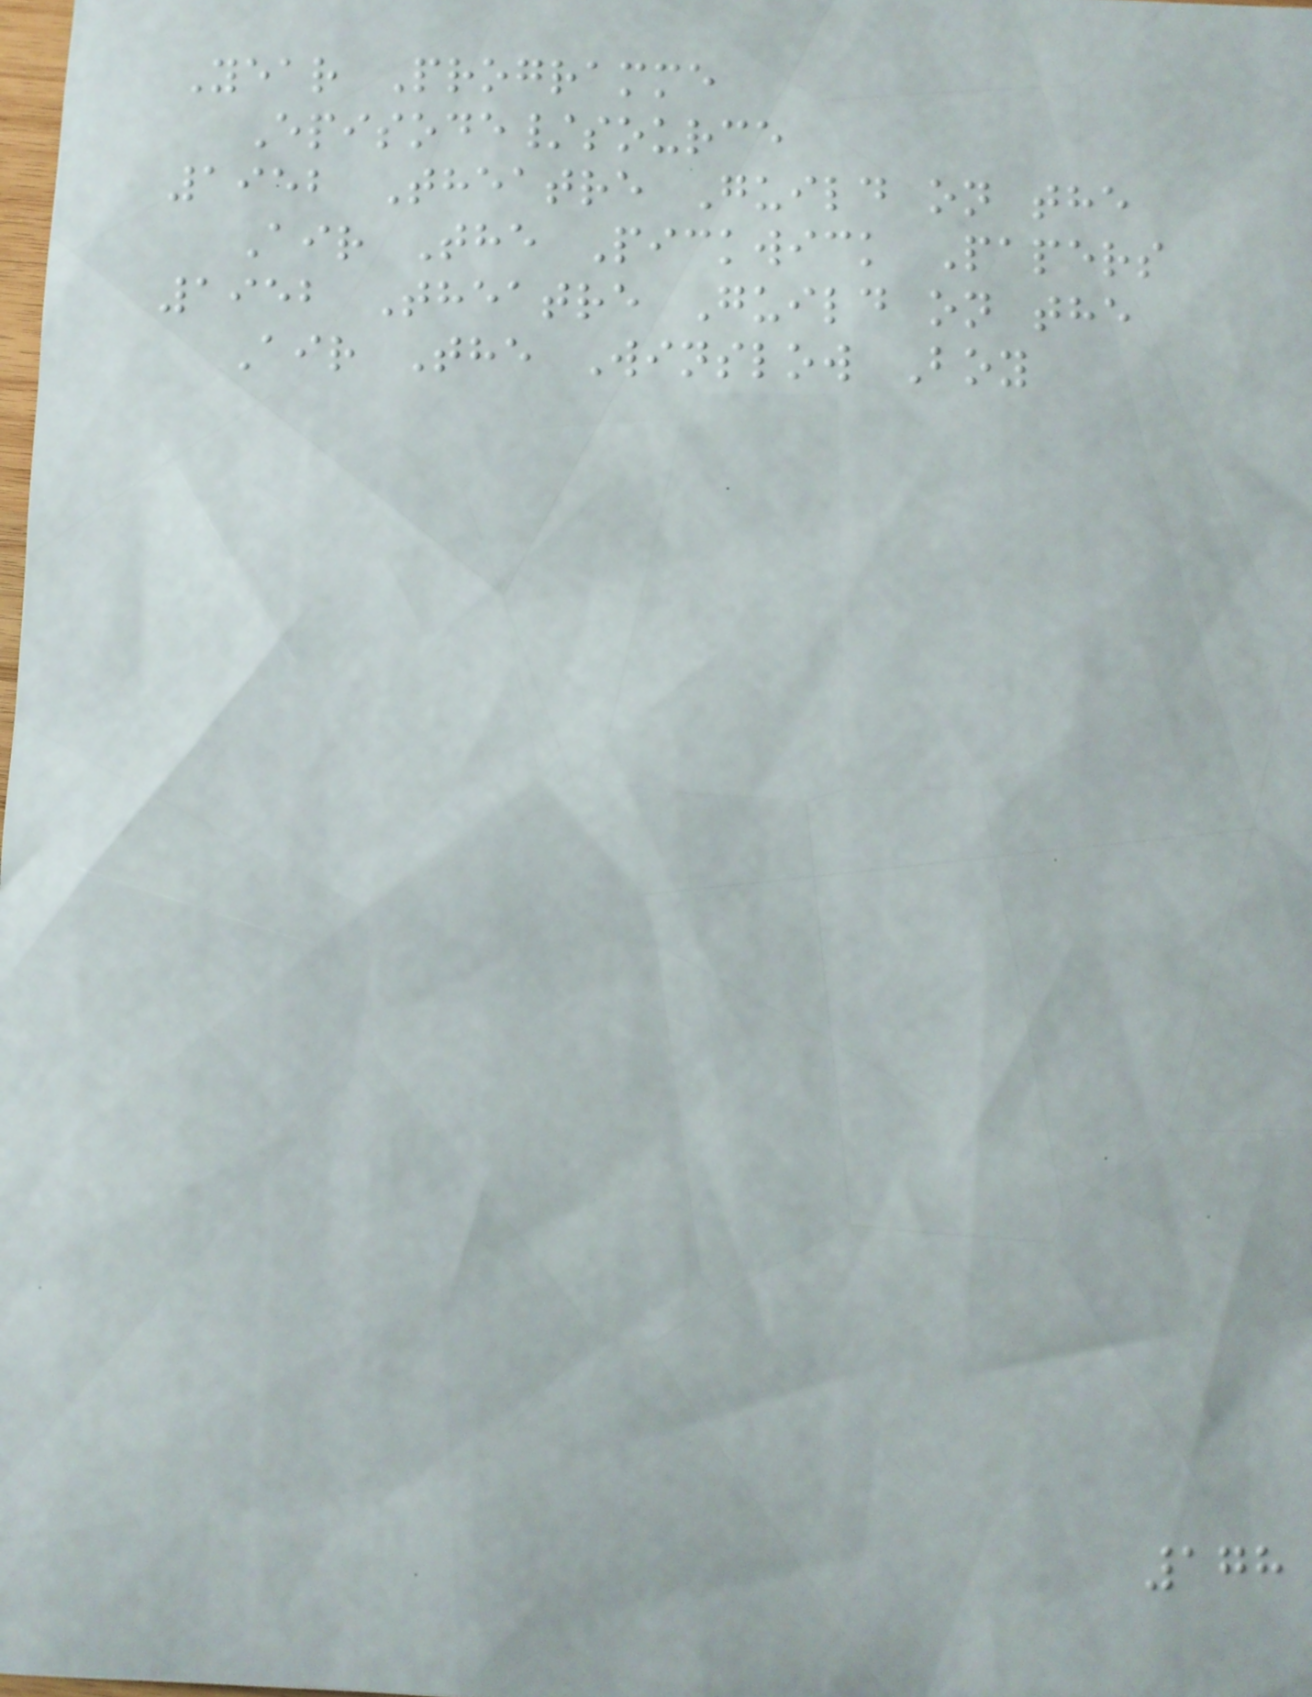Year Programme
Episode/source
1952 Theatre Guild on the
Air The Pickwick Papers
1952 Theatre Guild on the
Air The Winslow Boy
178
